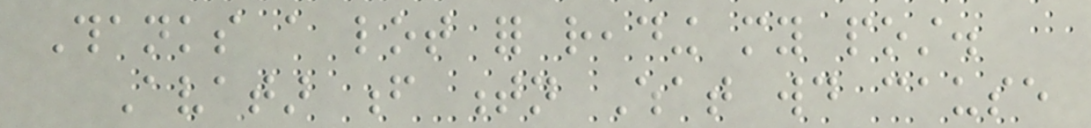Thanks a lot for reading my post.
Avatar f tn What would cause
